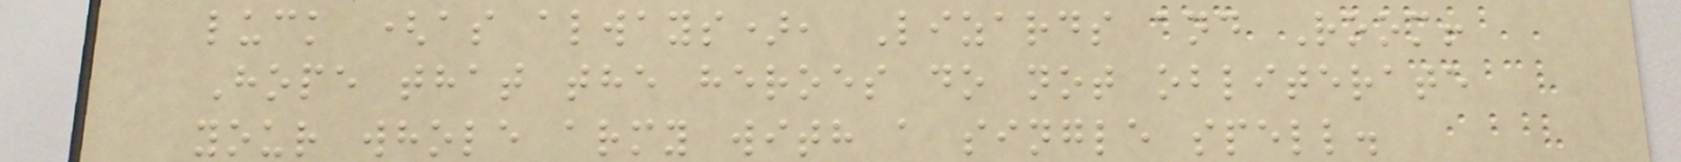luck (as always), Lizards and Room!
Hope that the heroes do not obliterate
your whole army with a single spell.
